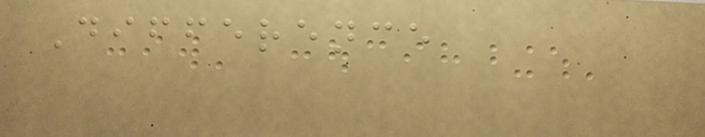Difference
